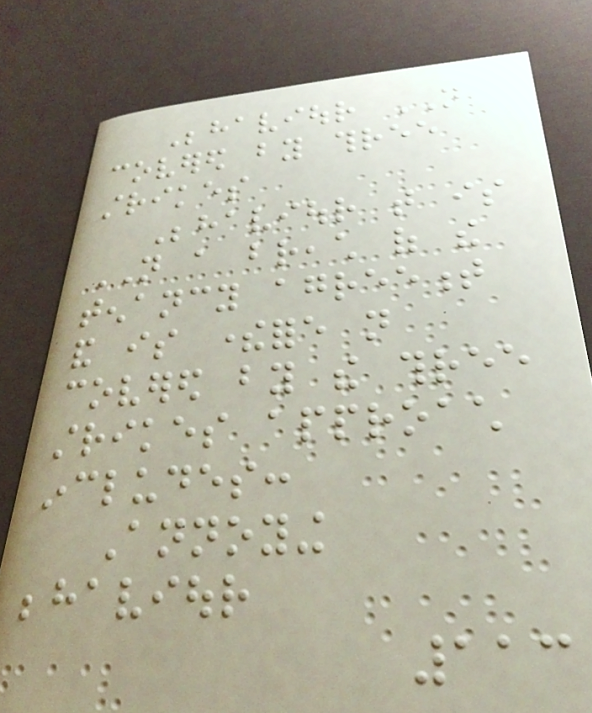Behaviour NOT
covered by three
strikes
Behaviour that is
NOT a breach of the
tenancy agreement
and is therefore not
covered by the three
strikes approach
includes:
Annoying
behaviour
113
